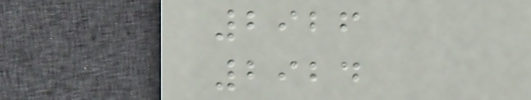2926
2924
